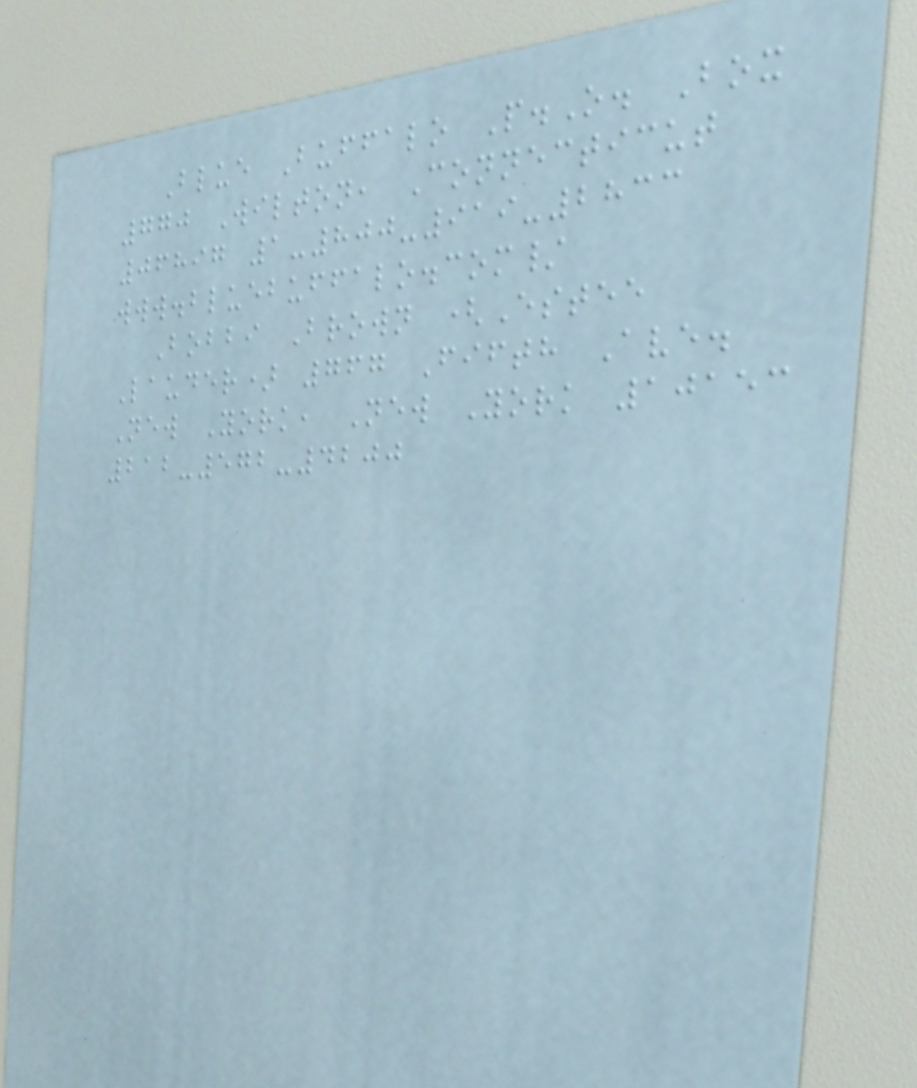Blue Buffalo P.O. Box
770 Wilton, Connecticut
06897 1-800-919-2833
www.bluebuffalo.com/
Bobbi Brown (Estee
Lauder) 767 Fifth Ave.
New York, New York 10153
212-572-4200
